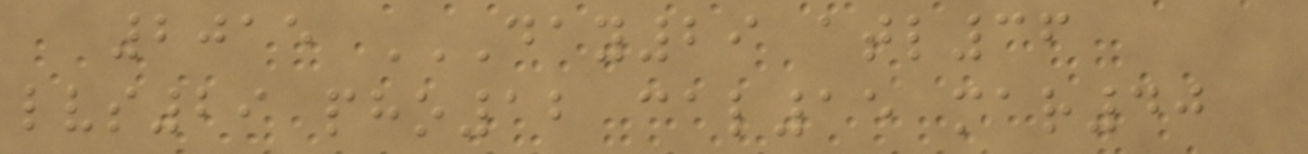2015 DAY29 ATL36
LVS29 PHO12 CAL15 MAR40
